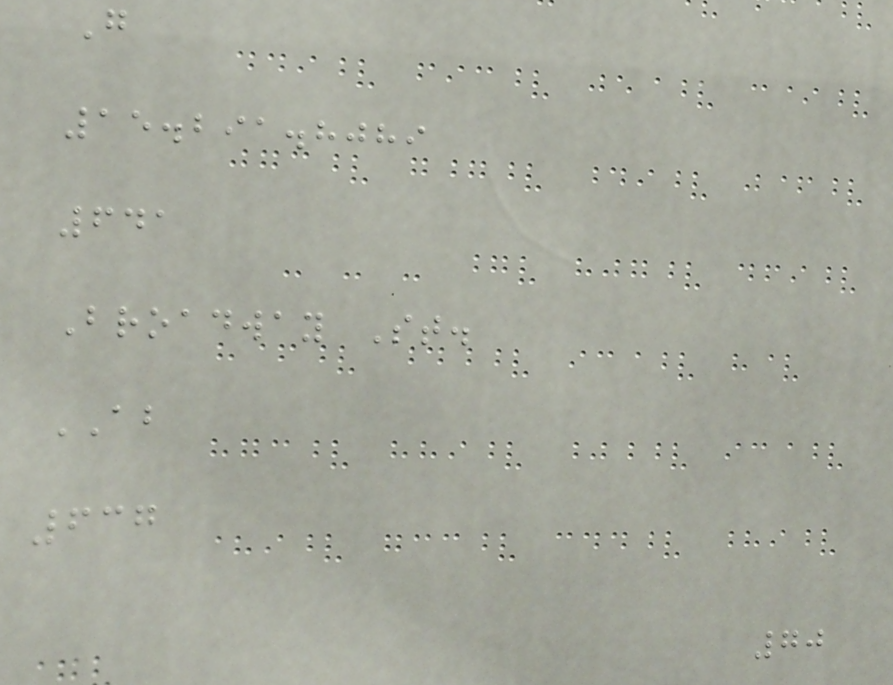G
15.291.8089
641
Broadway St.
AB
637
70
